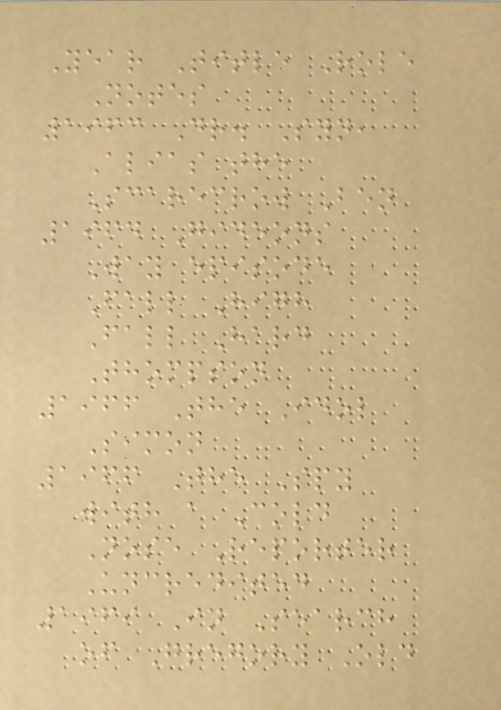Year Title Role
Notes
1963 Dr. Syn,
Alias the
Scarecrow Ben
1964 Gideons
Way episode
Fall High
Fall Hard
Thompson
1966 The Idol
Simon
1966 The Spy
with a Cold
Nose Reporter
Uncredited
1969 In Search
of Gregory Old
